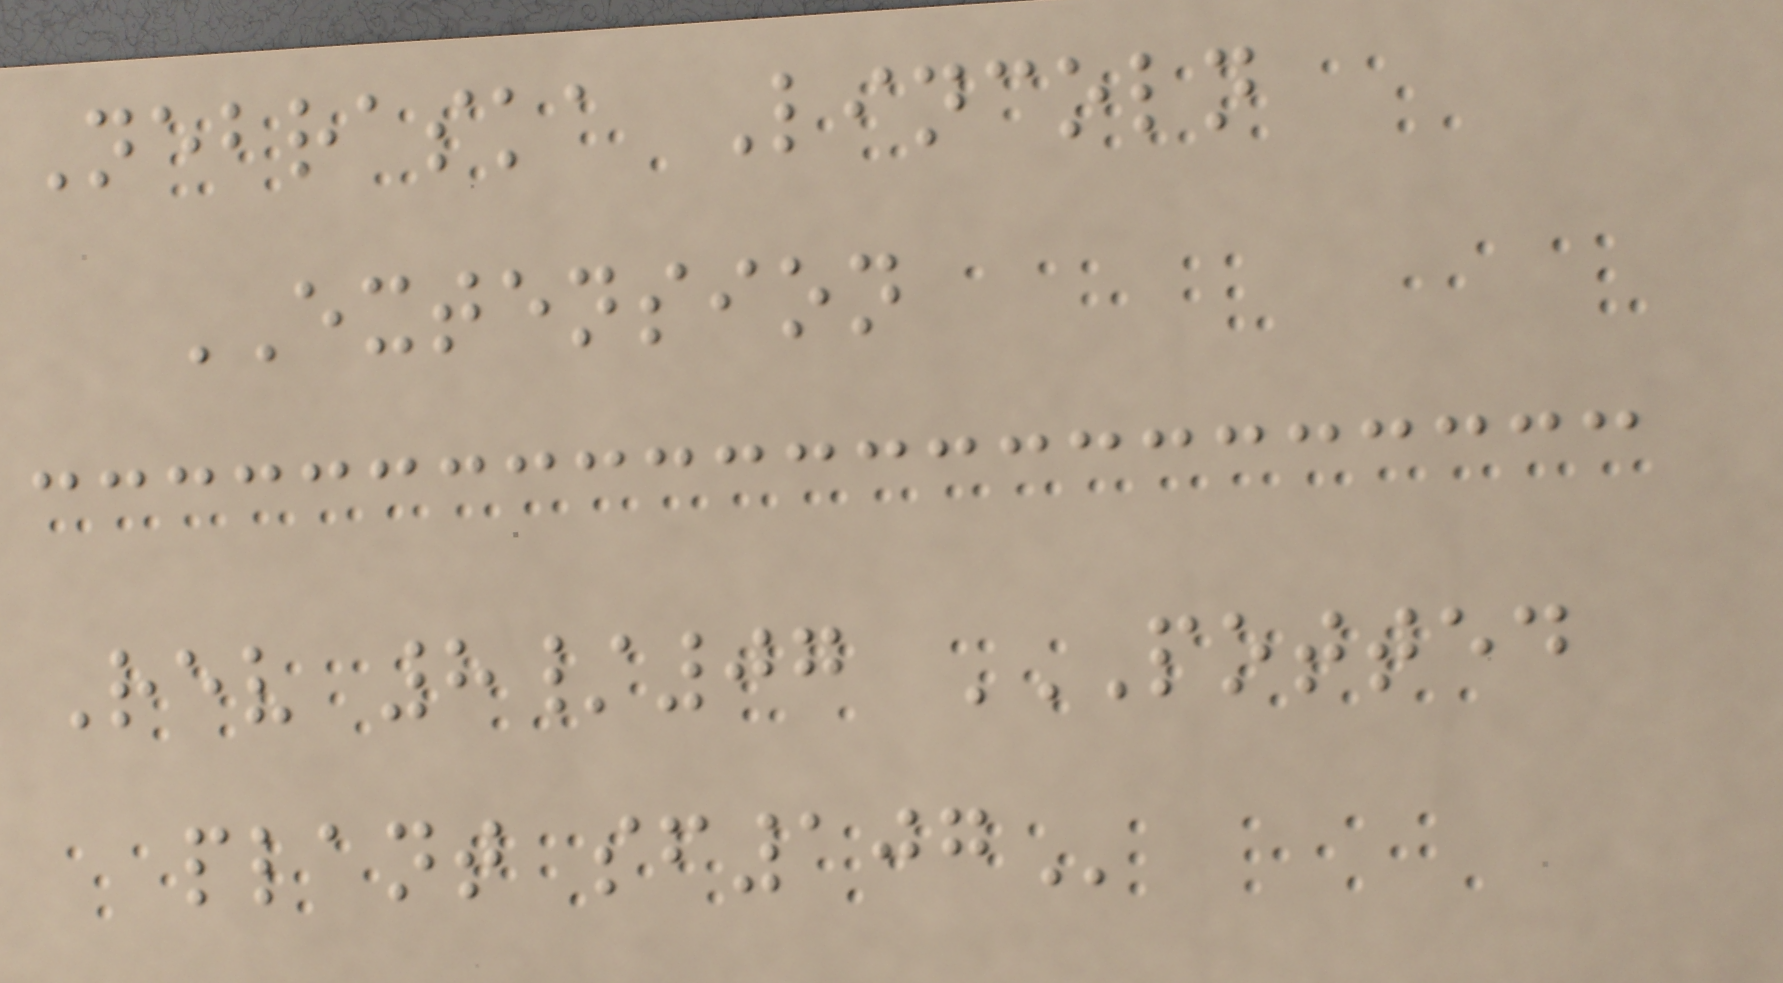Nebraska Lincoln
EXTENSION
Rev 8/07 POTTED
PLANT SF107
